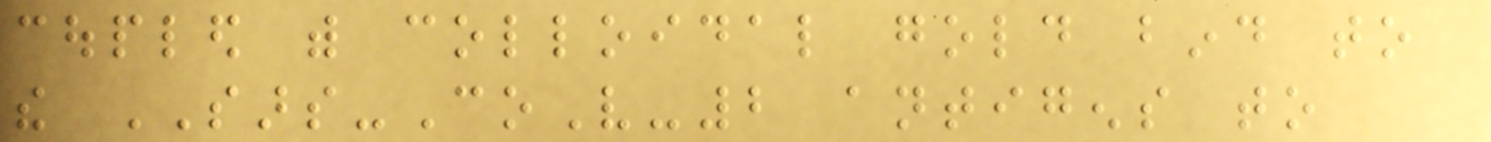coupled with colloidal gold bind to
the SARS-CoV-2 antigens to
